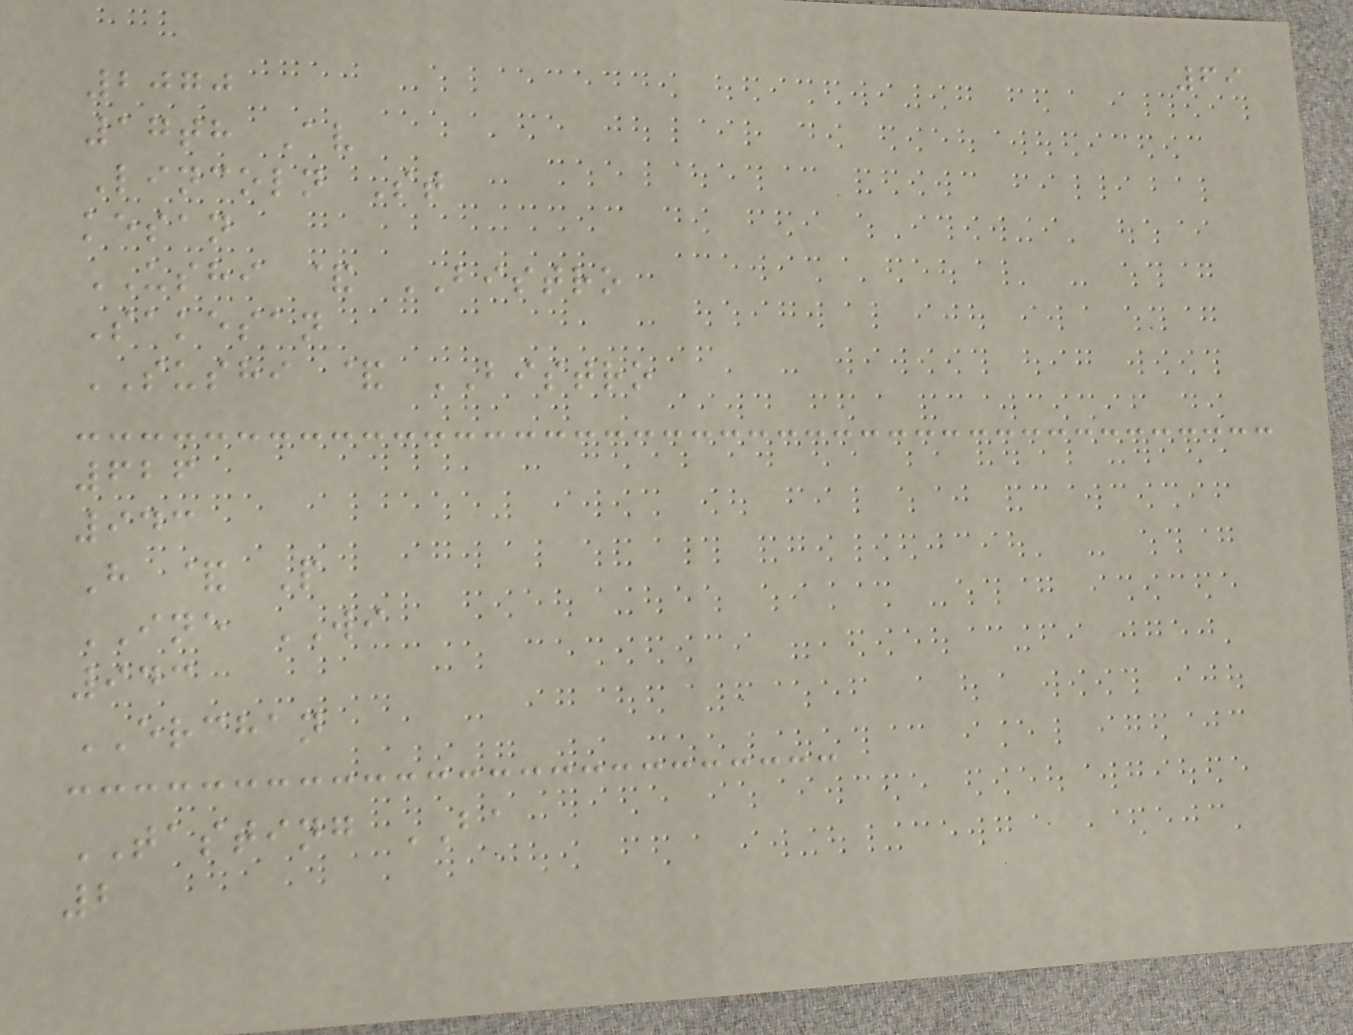69
2070
17th Av
Lincoln St
kesan
USHI & BISTRO
Sakesan
SUSHI & BISTRO
626
943
H & P
INE WI
943
ERCHAN
TASTING BA
2
